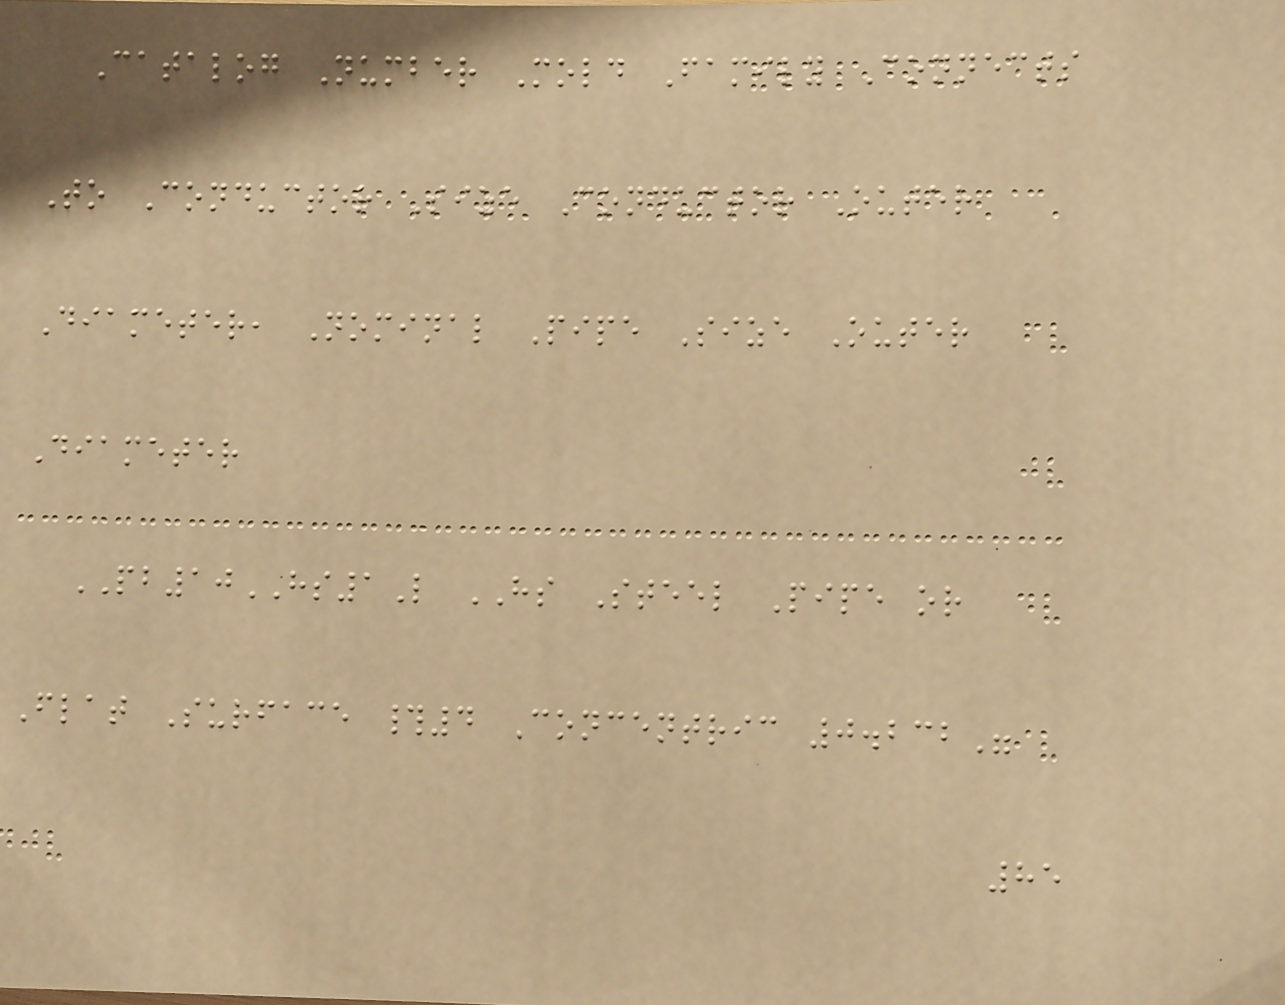Catalog Number Mold Family Connects
To Conductor Size Conductor Outer
Diameter, Nominal Pipe Size Outer
Diameter
PB10HS1L HS Steel Pipe or
Flat Surface #4 Concentric 0.232"
85
